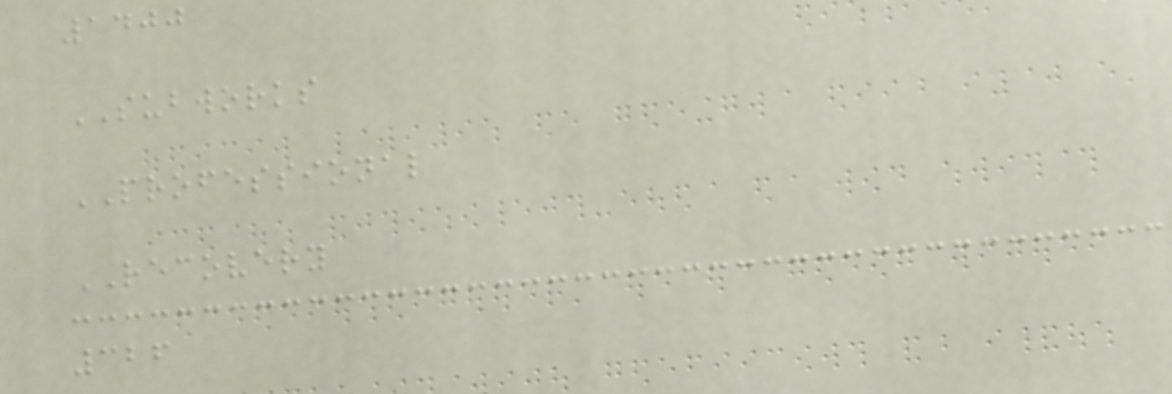1400
SUBWORKS
PROFESSIONAL
RECOVERY
326
